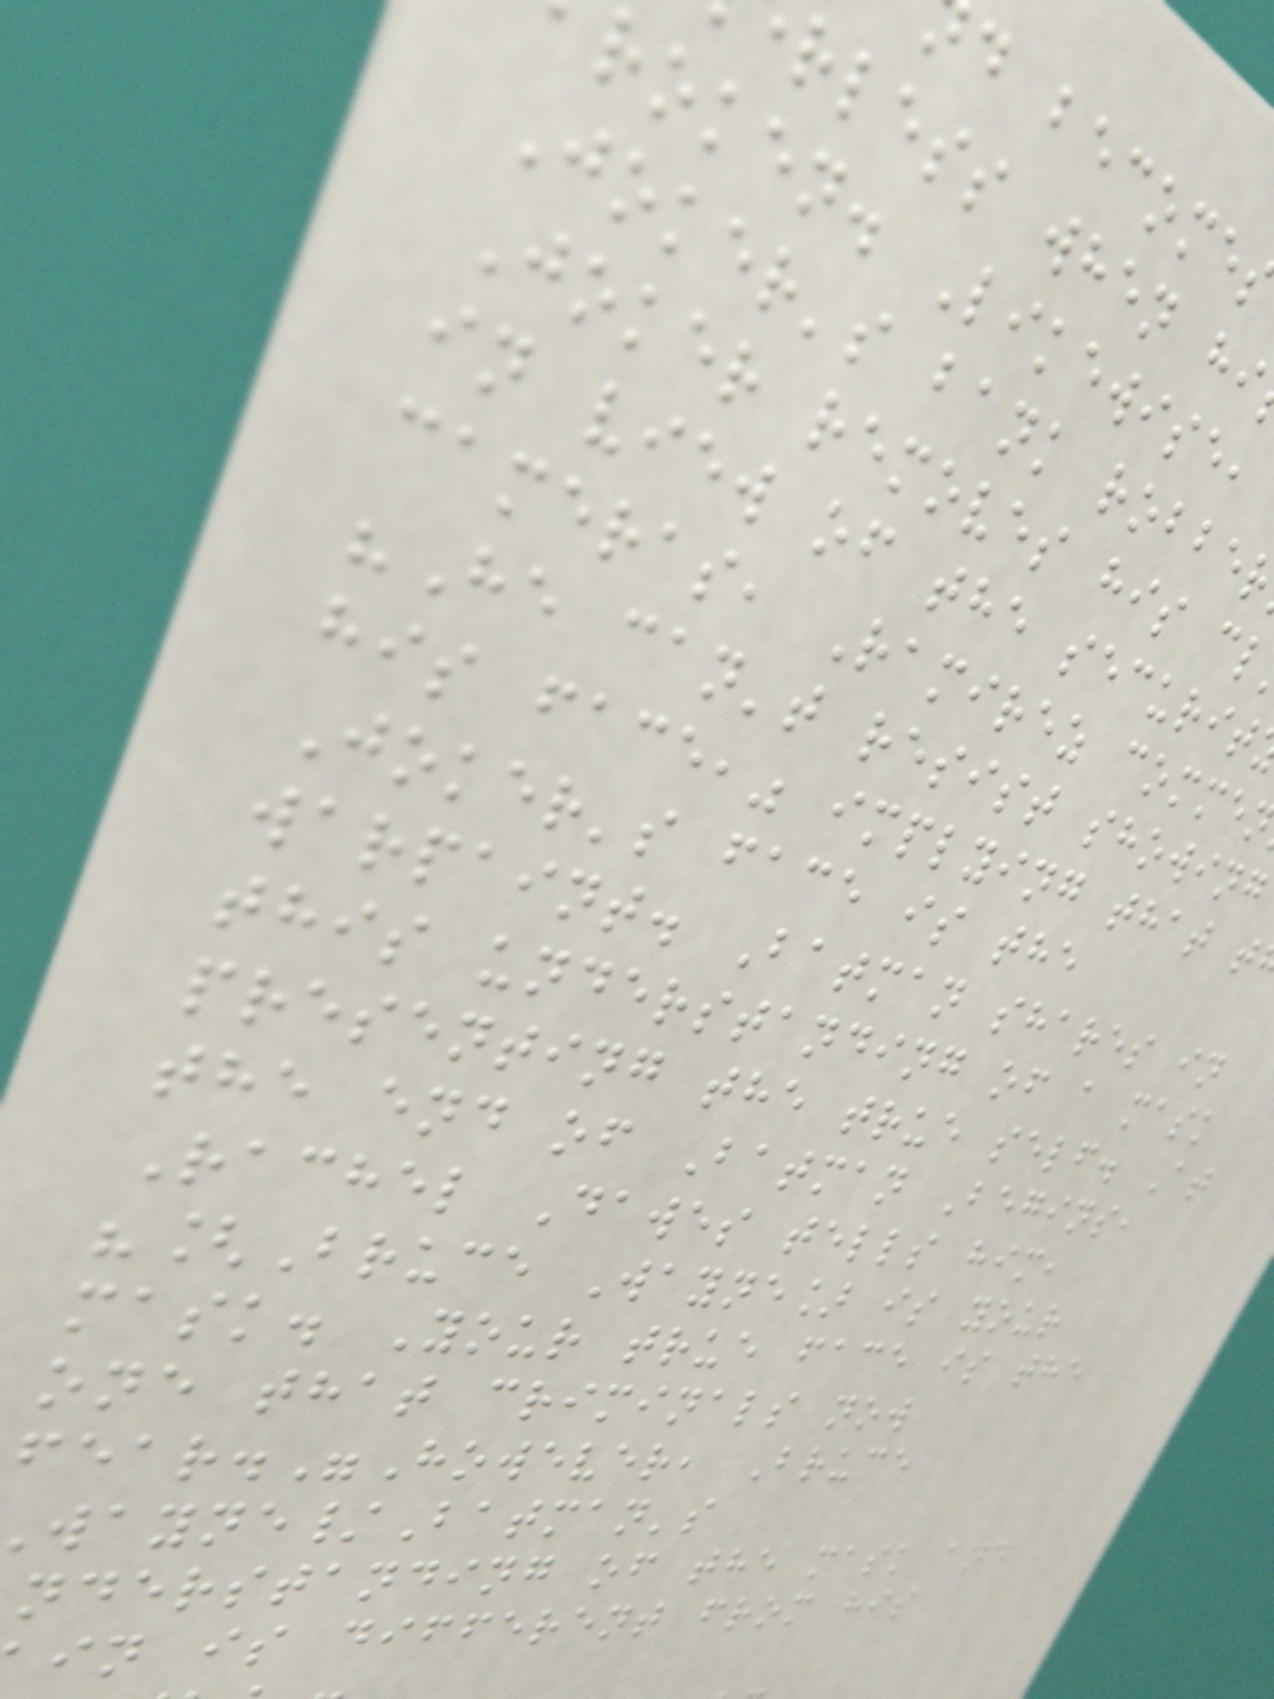d become
rless when hi
roken. Likewise,
Joker's bank robbe
Joker removes his cl
in view of the securit
cameras, Ramirez comme
"He can't resist showing
his face," implying that t
Joker's face is the
warpaint. Batman shares in
this understanding of a mask
presenting the true self. At
the end of Batman Begins,
Rachel Dawes tells him,
"[Bruce Wayne] is your
mask. Your true face is the
one that criminals now
fear."However, Bruce
ayne/Batman's
nderstanding of the mask and
in is different from his
